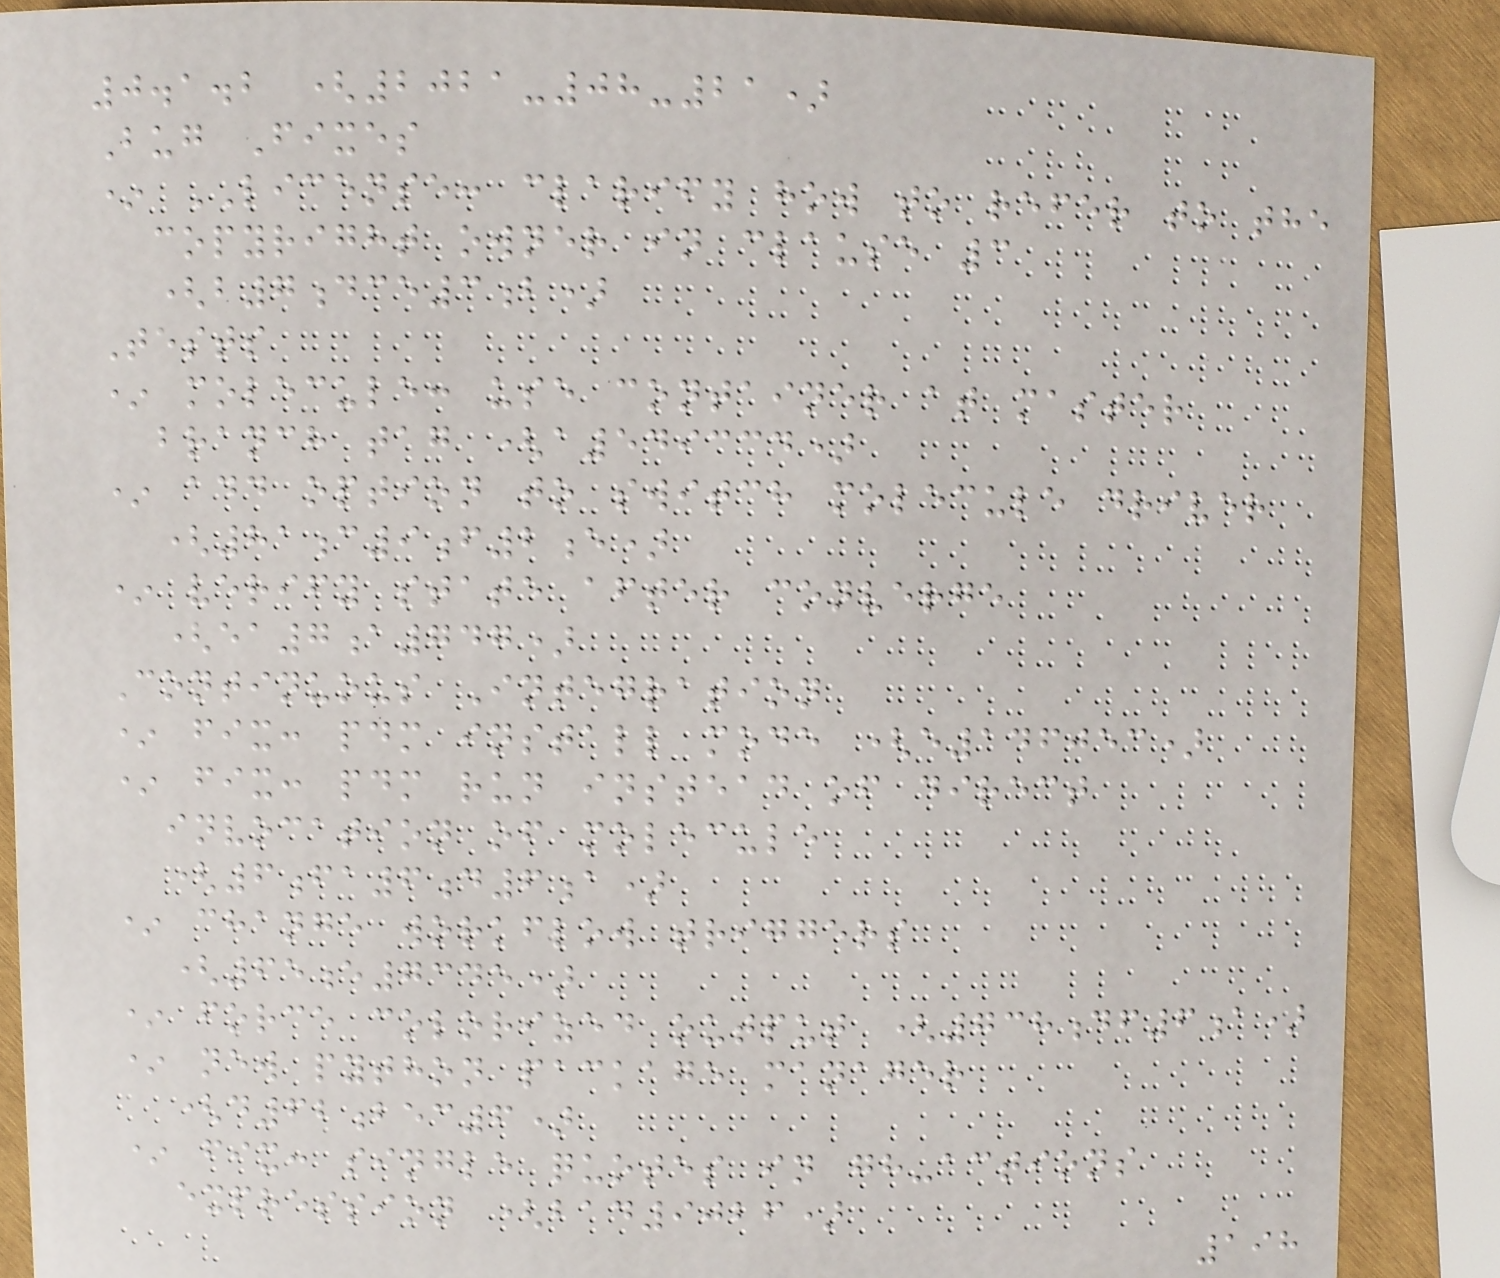0.1.2 (2021-08-21)
Bug Fixes
* LICENSE: clarify how to refer to the
copyright owner in clause 3
(b7dce3b)
Tests
* molecule: use container at master
branch tag (a549334)
* add option to switch molecule driver
(81c9f2e)
* verify state after converge
(ea7a747)
Continuous Integration
* fix: pdm install mode (e146053)
* fix: pdm run instead of direct
invocation of molecule
(6fa6d6a)
* change workflow triggers
(65e7345)
* force colorized output (738df6a)
* new python package manager
(d62bec6)
* fix: single quotes in gh-actions
expression (bad9026)
198
